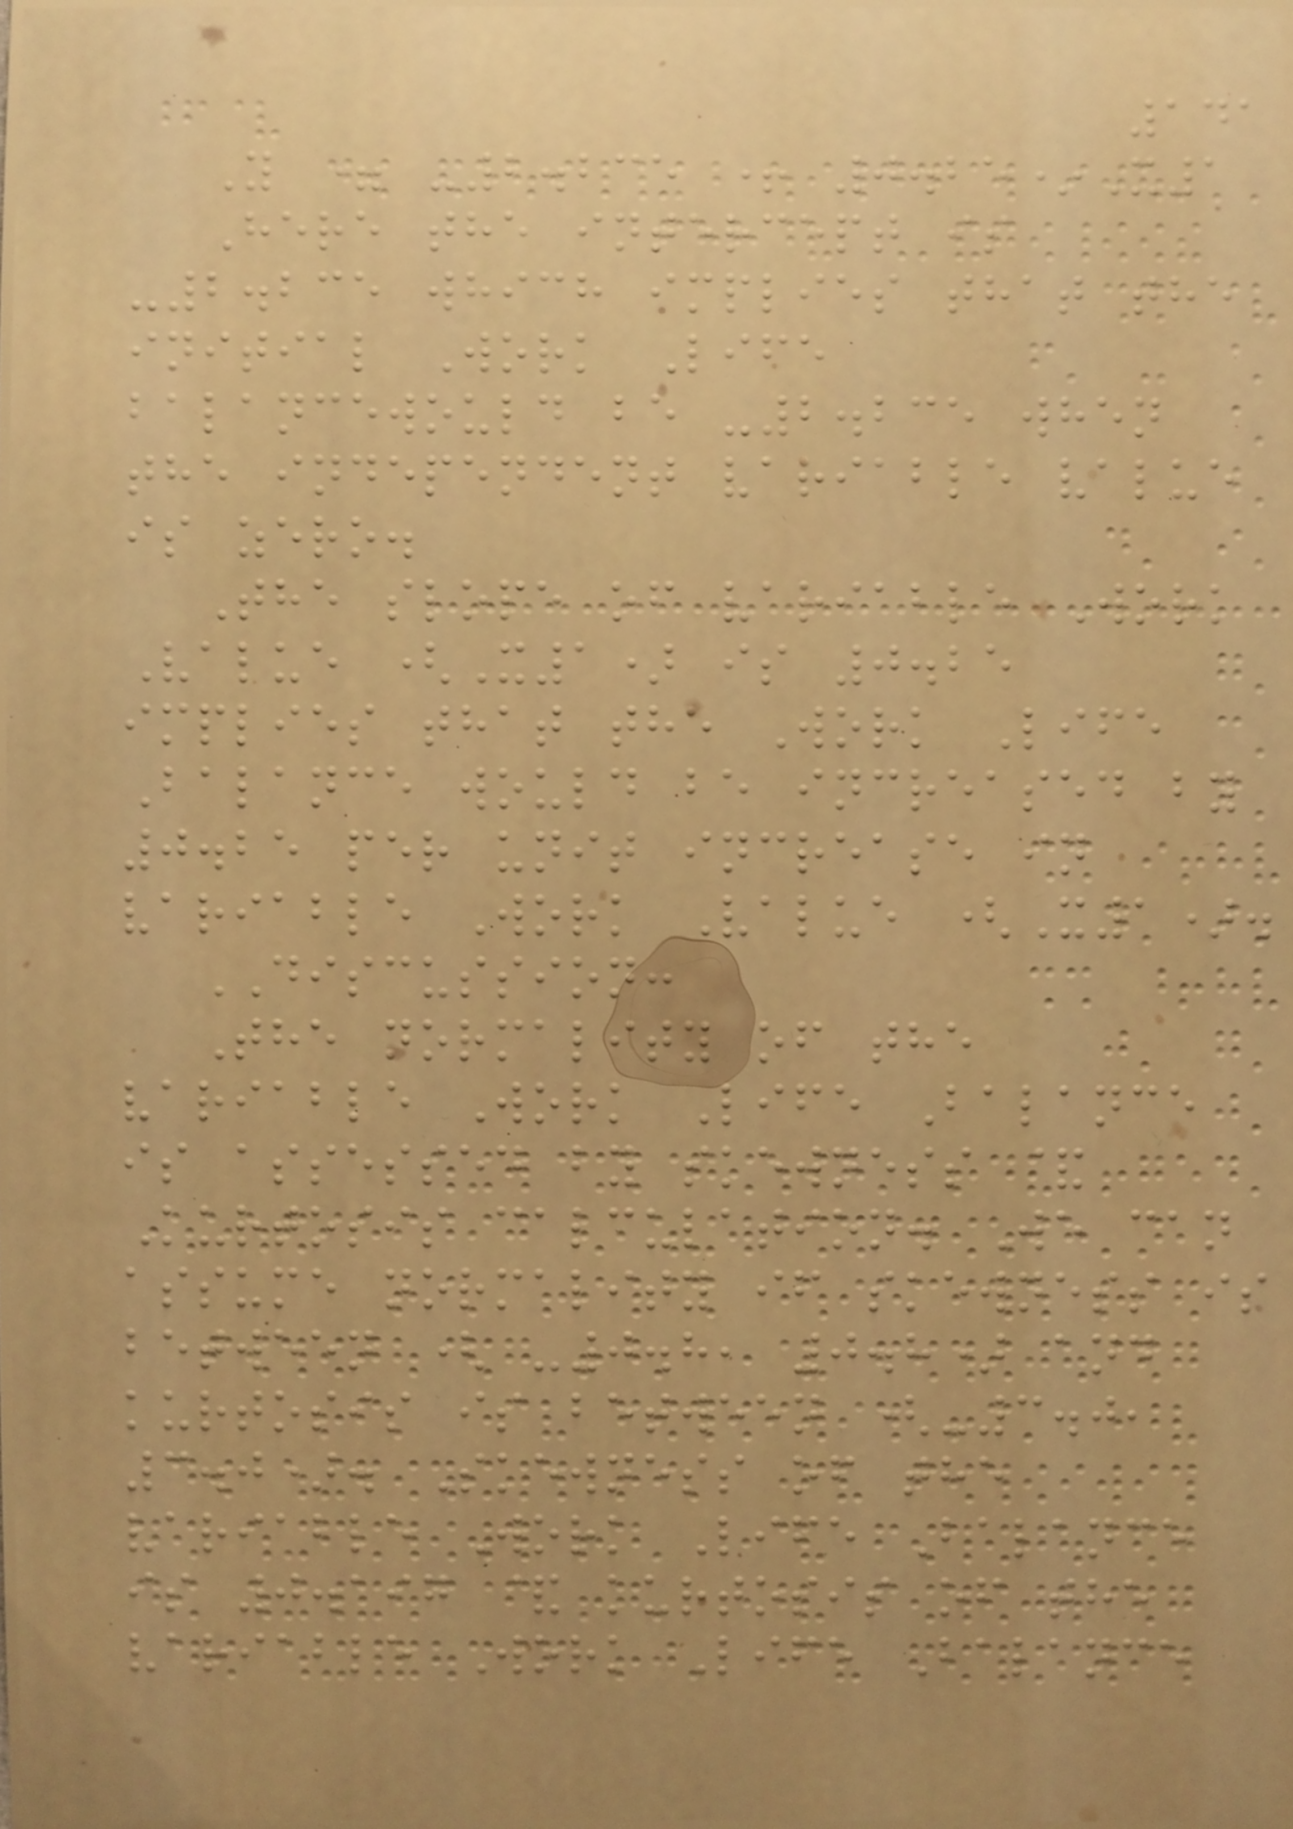141
Y = -2.235 + 0.25*X1
Here the intercept is
-2.235 which implies that the
initial Work Life
balancewould be -2.235 when
the independent variable value
is zero.
The slope of variable Work
Value (X1) is 0.25
implies that the Work Life
Balance would be increased by
0.25 per unit increase in
variable Work Value (X1).
DISCUSSION:
The normality of the
variable Work Life Balance
is assessed by skewness &
Kurtosis calculation. We can
assume normality if skewness is
between ( -0.8, 0.8) and
kurtosis is between (-3.0,
3.0). Skewness of the
variable Work Life Balance
is 0.197 & kurtosis of the
variable Work Life Balance
